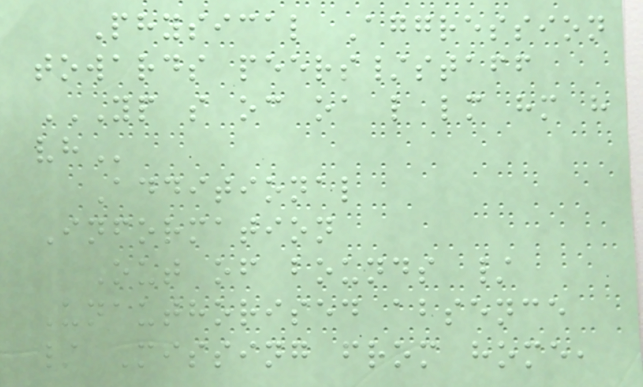Physical Aggression
towards peers/staff
YP S OC OA L LM HM H
VH
Additional
Information
Out of bounds /
Unauthorised absence
/ Missing from home,
